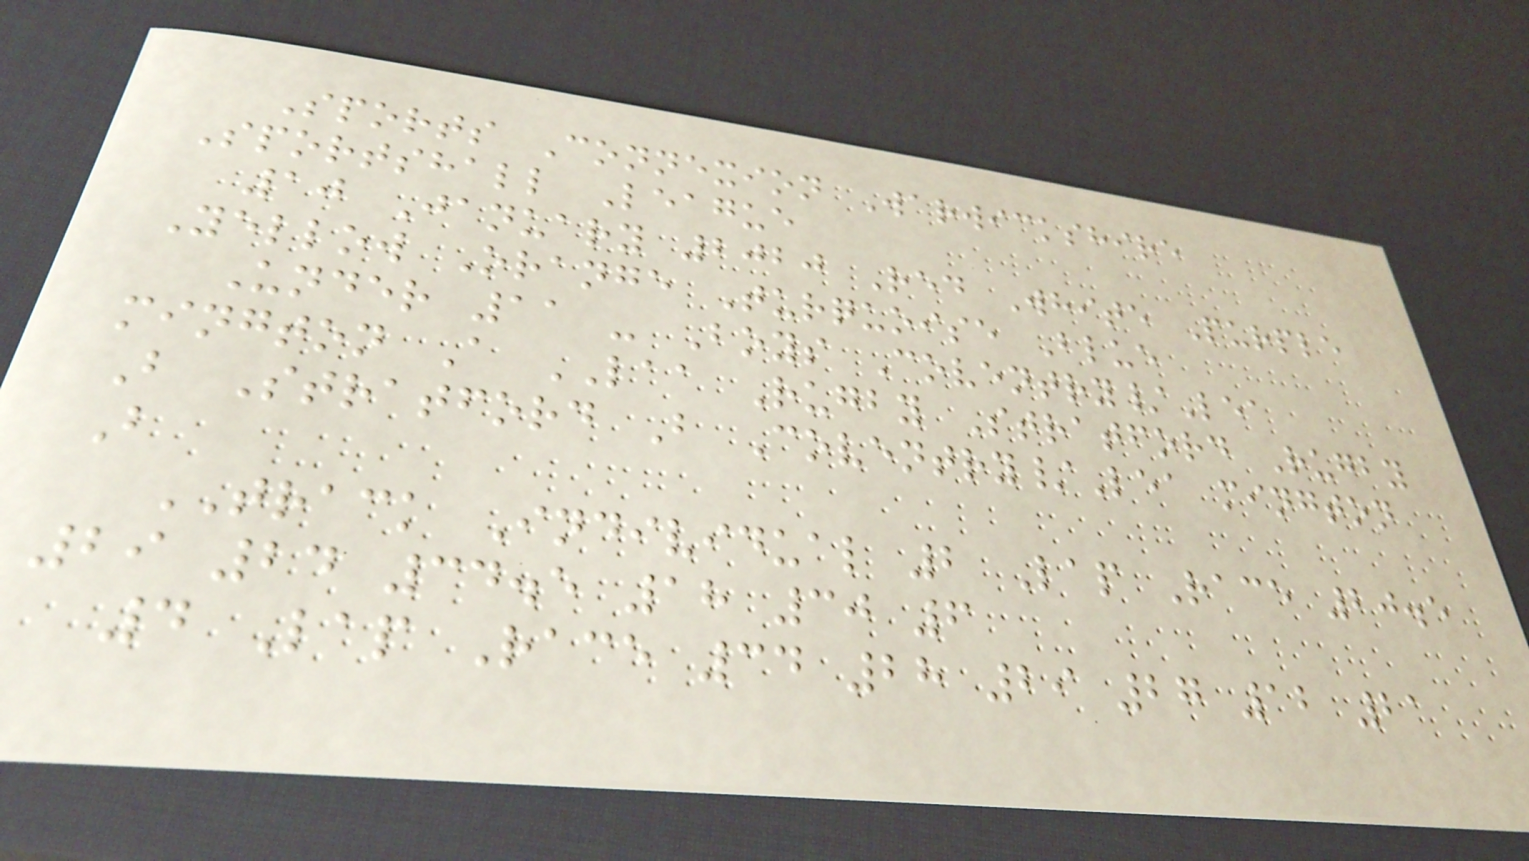Sports Connexion Warwickshire
Sportshall League
10 January 2020 Red White Purple
Yellow Orange Turquoise Blue
Under 11 - Boys Coventry/Lea
mington A LAA Rugby Stratford Rugby
B Stratford B Coventry/Lea mington
B
TRACK Individual 2 Lap Race 20.5
29 24 34.5 18 30 6
4 Lap Race 34 28 29 27 12 21
